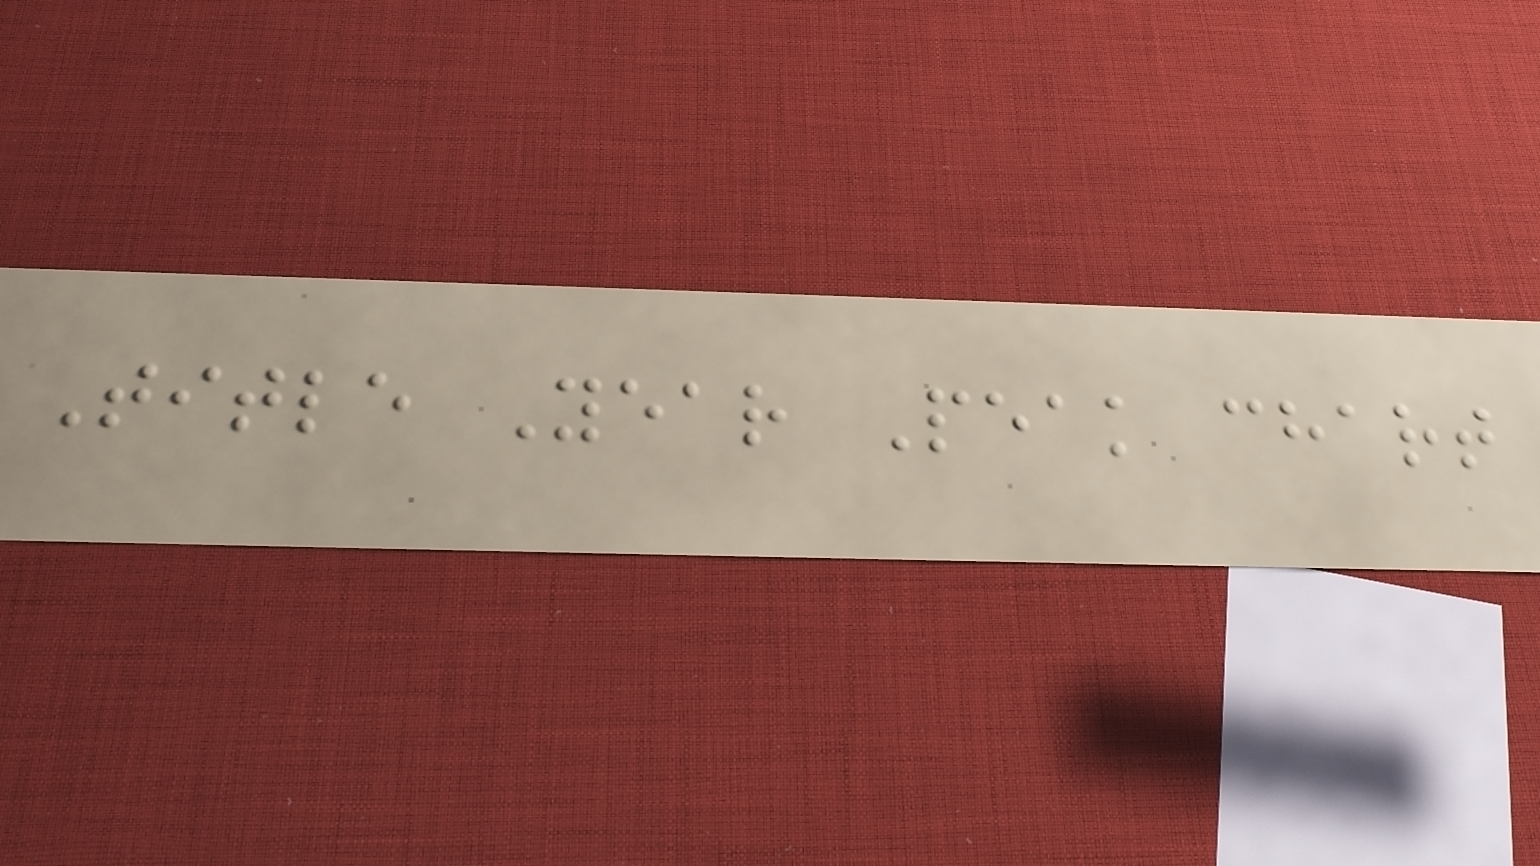Title Year Peak chart
